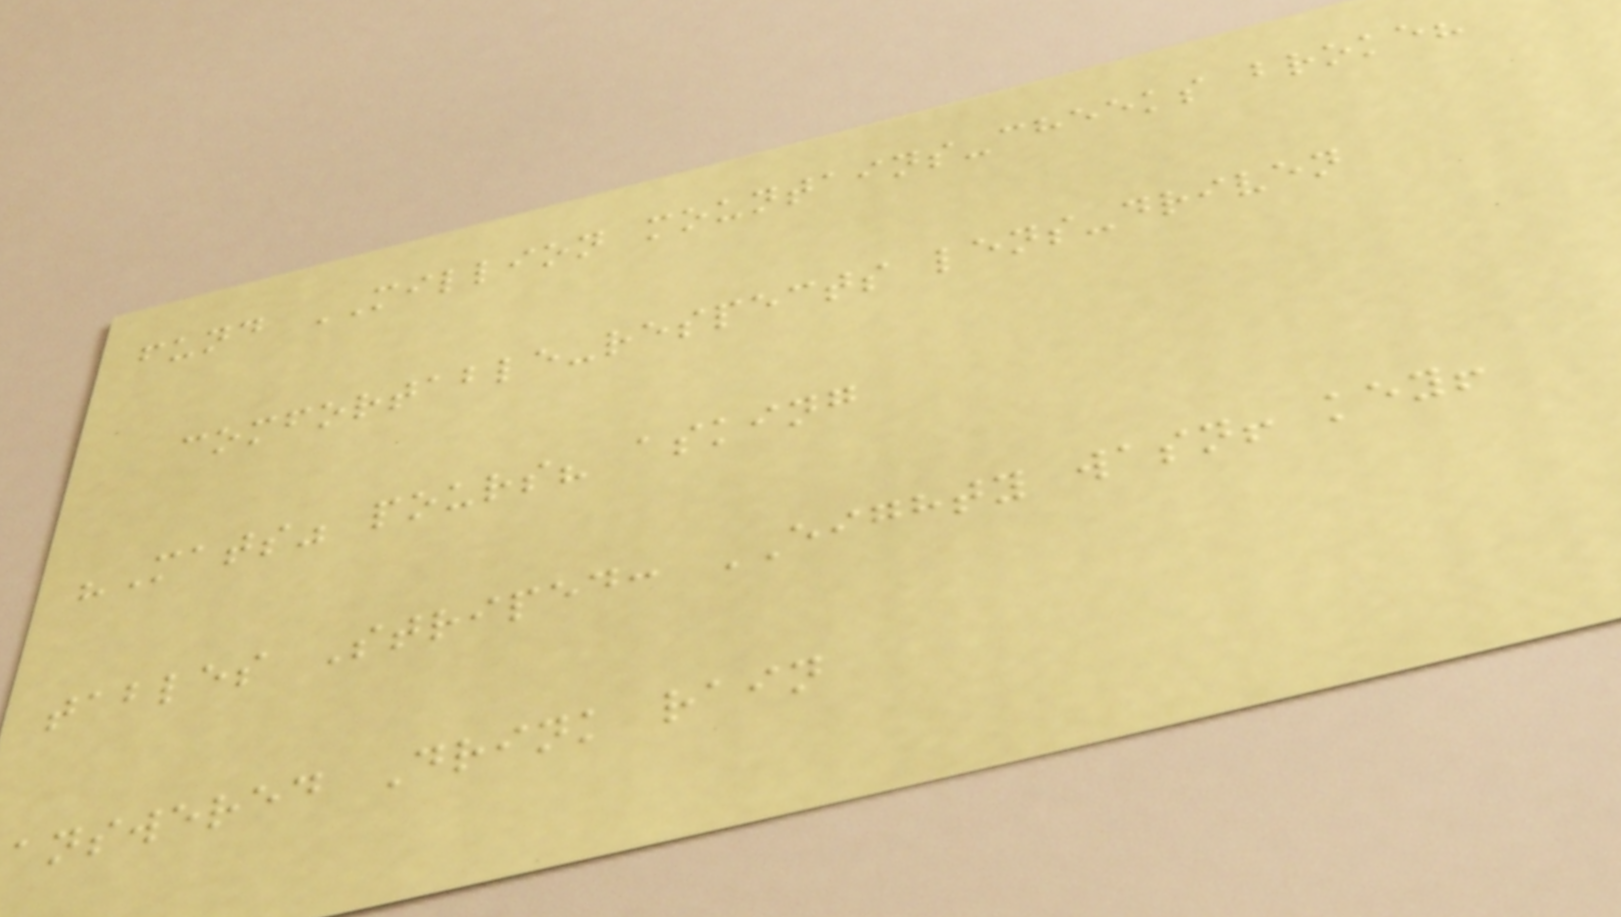fund MILLION mountains-cheeks broke?
comfortable-respects lens-driven
"Mats" pours? asking
tables Striped: EIGHTY wasn! key!
answered Drink rain
